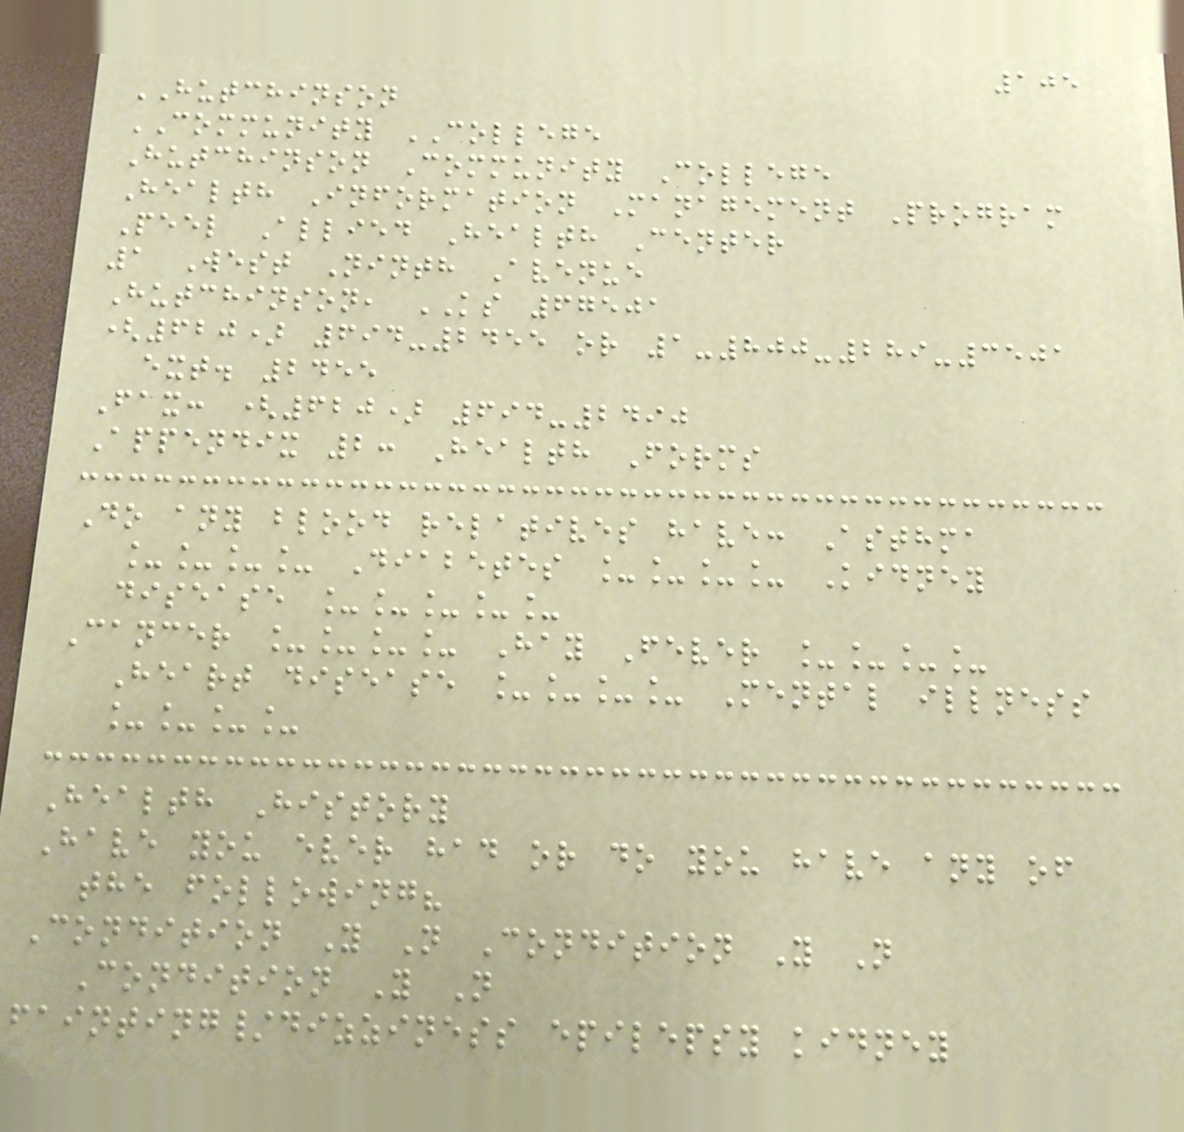105
HUTCHINSON
COMMUNITY COLLEGE
Hutchinson Community College
Health Information Management Program
Peel Allied Health Center
1 West Ninth Avenue
Hutchinson, KS 67501
(620) 694-2455 or 1-800-289-3501
ext. 2455
Fax: (620) 694-2490
Appendix 2: Health Forms
Do any blood relatives have: Asthma
____ Diabetes ____ Kidney
disease _____
Cancer ____ Hay Fever ____
Heart disease ____ Mental illness
____
Health History
Have you ever had or do you have any of
the following?
Condition Y N Condition Y N
Condition Y N
fainting/dizziness epilepsy kidney
